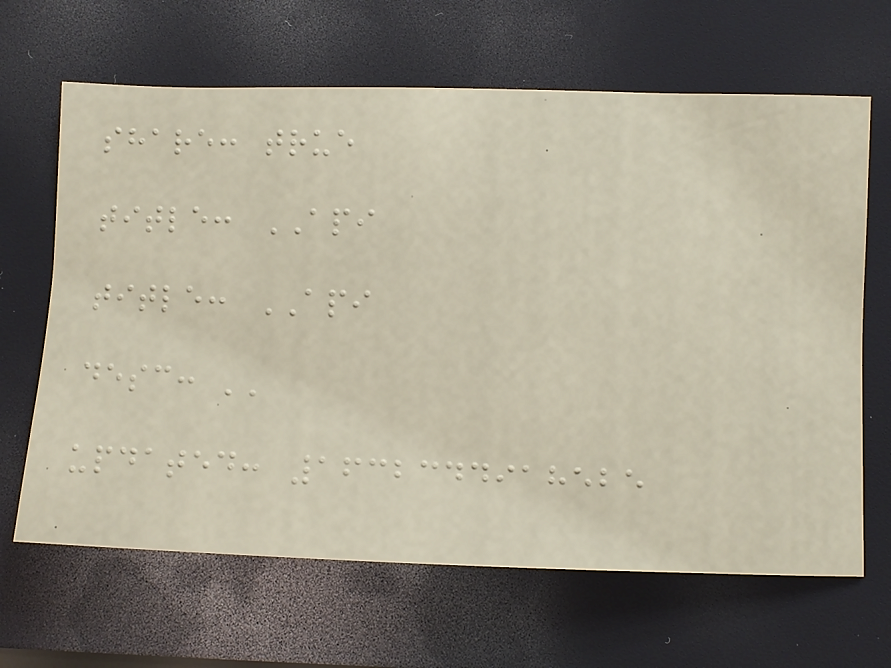share: true
title: API
title: API
desc: ''
updated: 1632344918525
